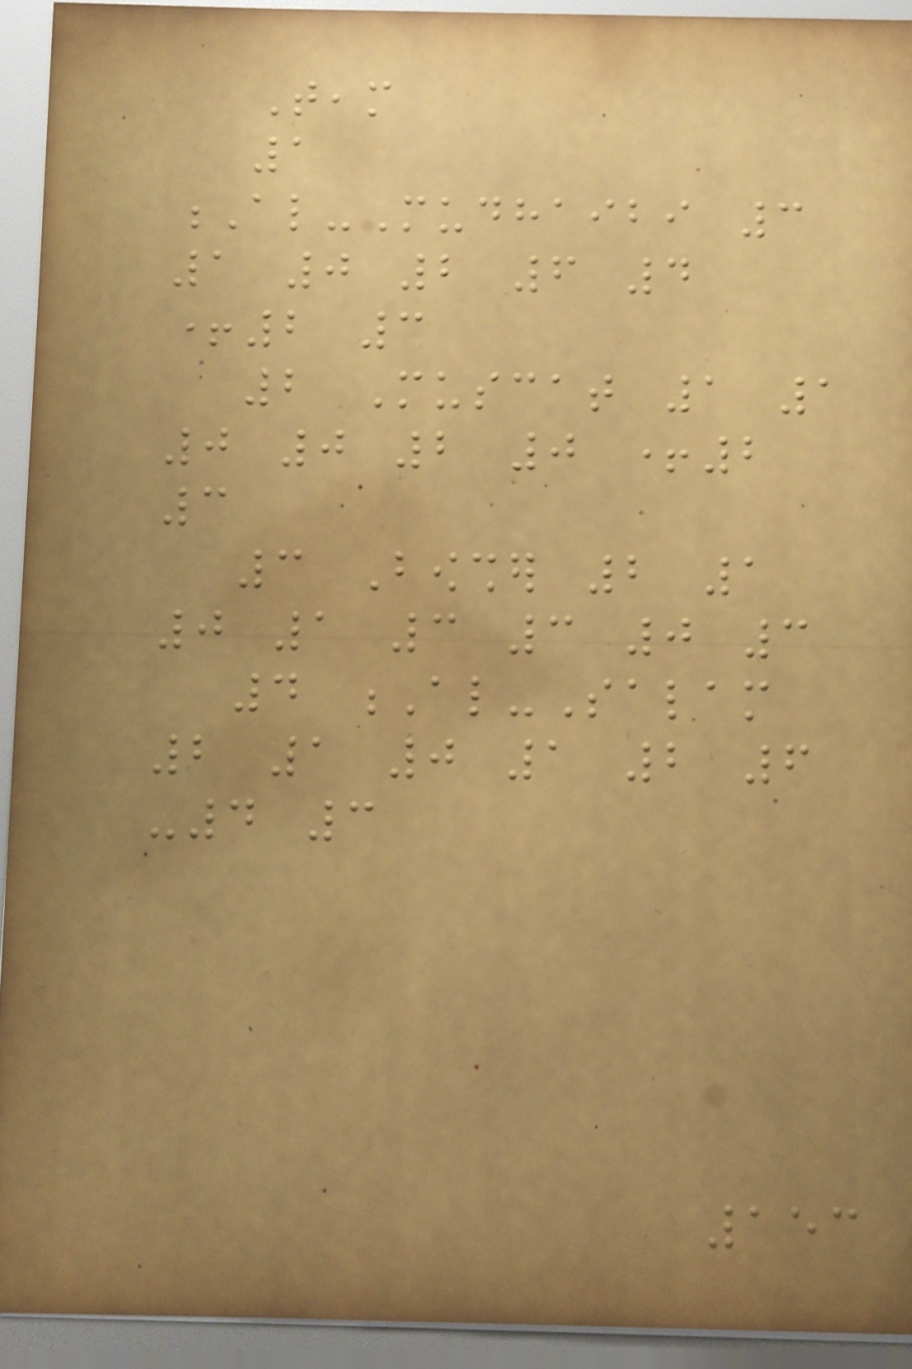Team
1
Al-Mudhaibi 3
1 0 2 6 4
+2 3
2 Muscat 1 1
0 0 2 0 +2
3
3 Bowsher 2 1
0 1 3 3 0 3
4 Al-Salam
2 1 0 1 2 6
-4 3
153
